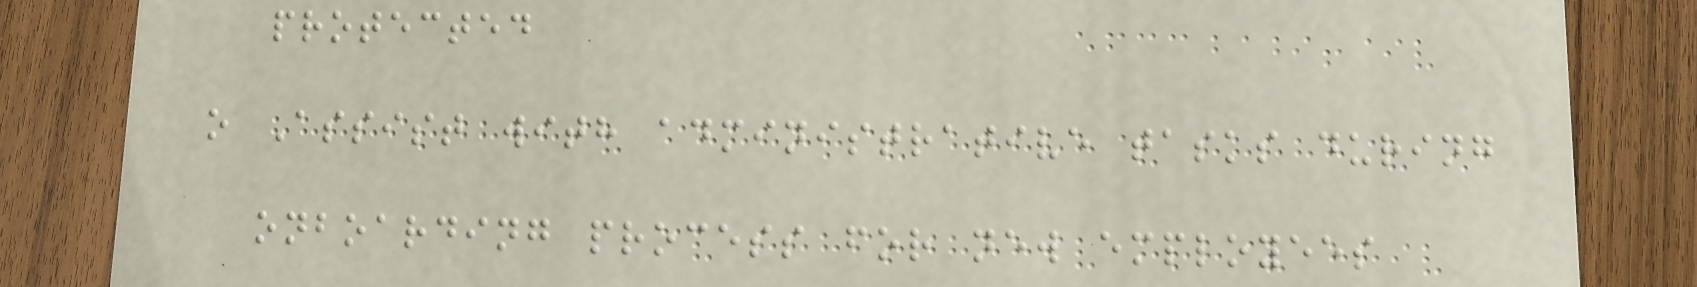protected
o Assist with administrative tasks during
onboarding process for new employees
